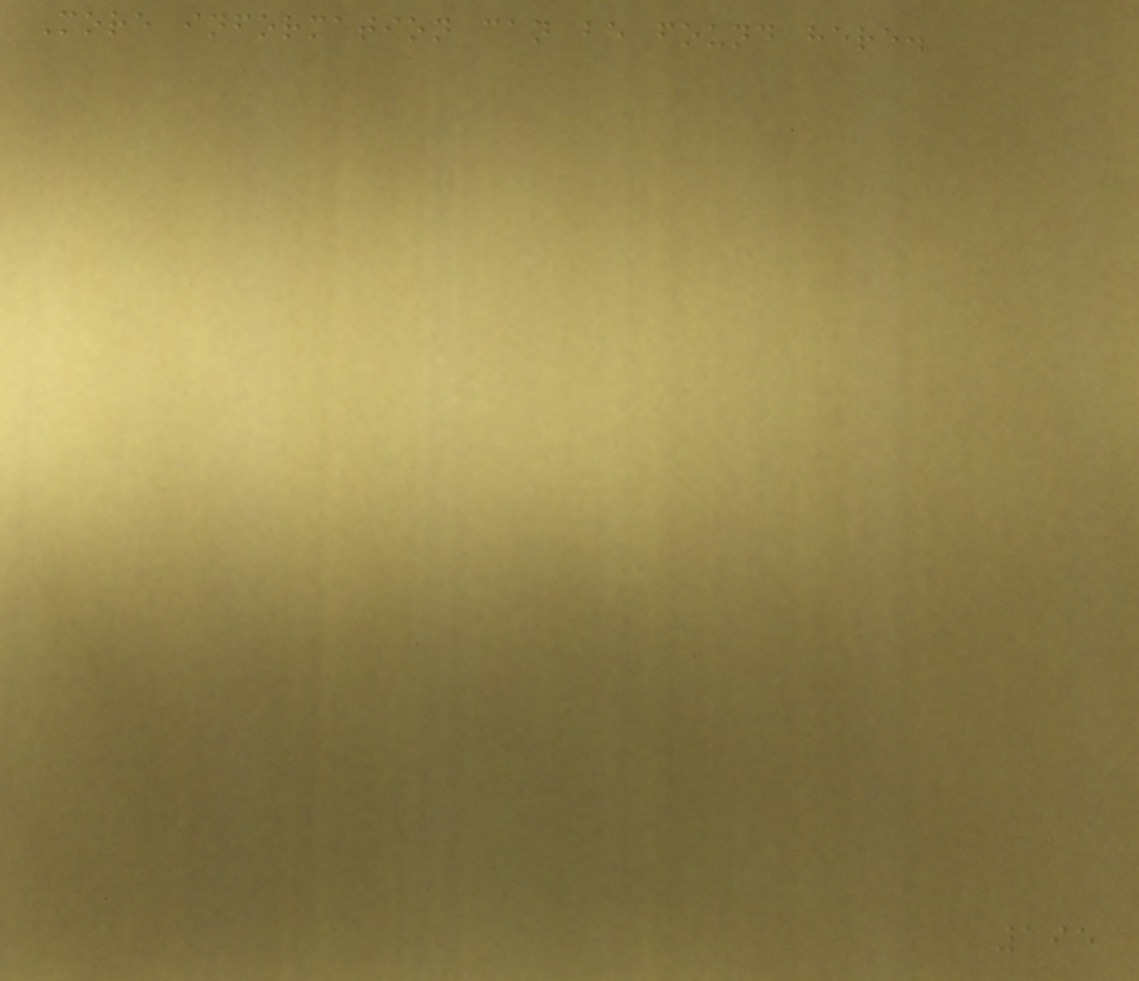More information can be found here.
195
